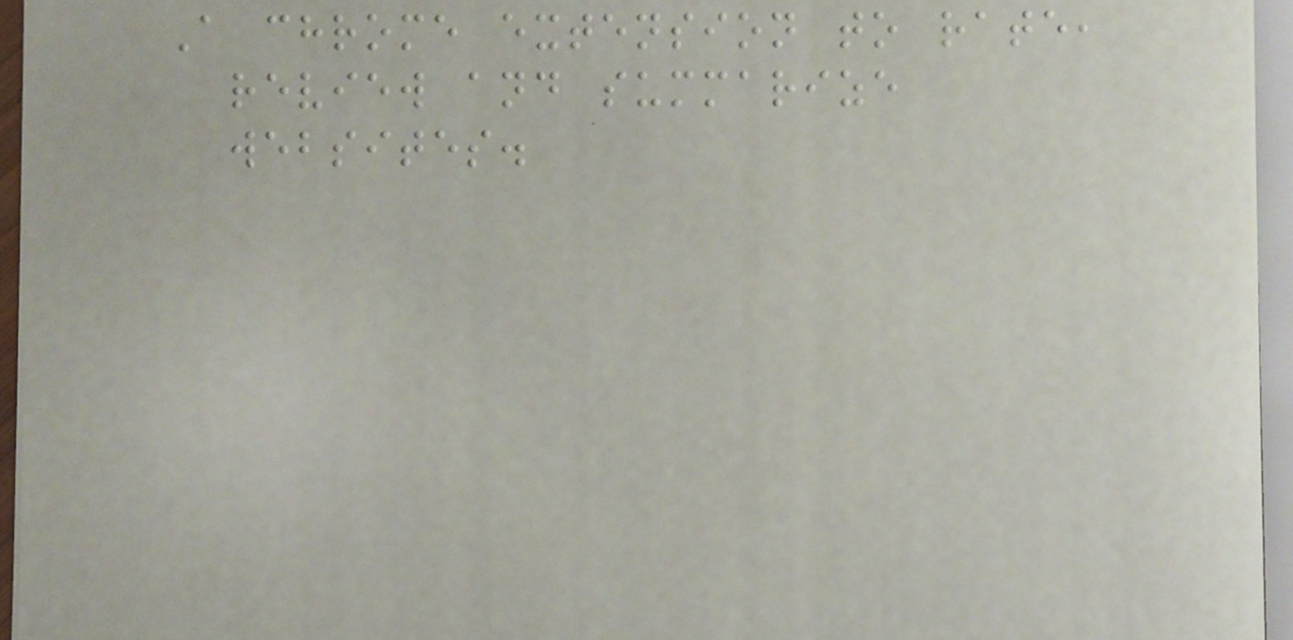A chrome extension to rate,
review and summarize
websites.
